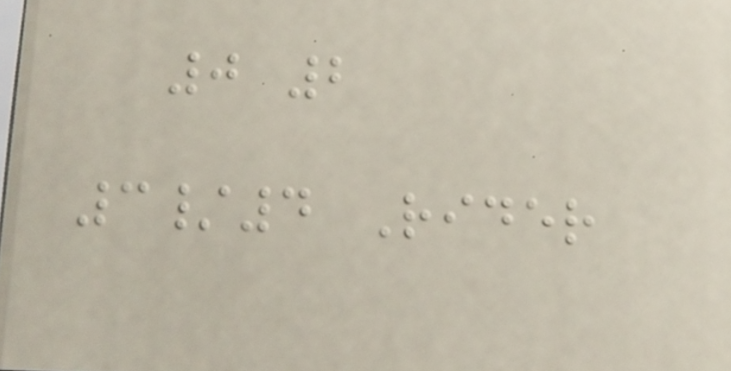0 2
3/4 Rider
